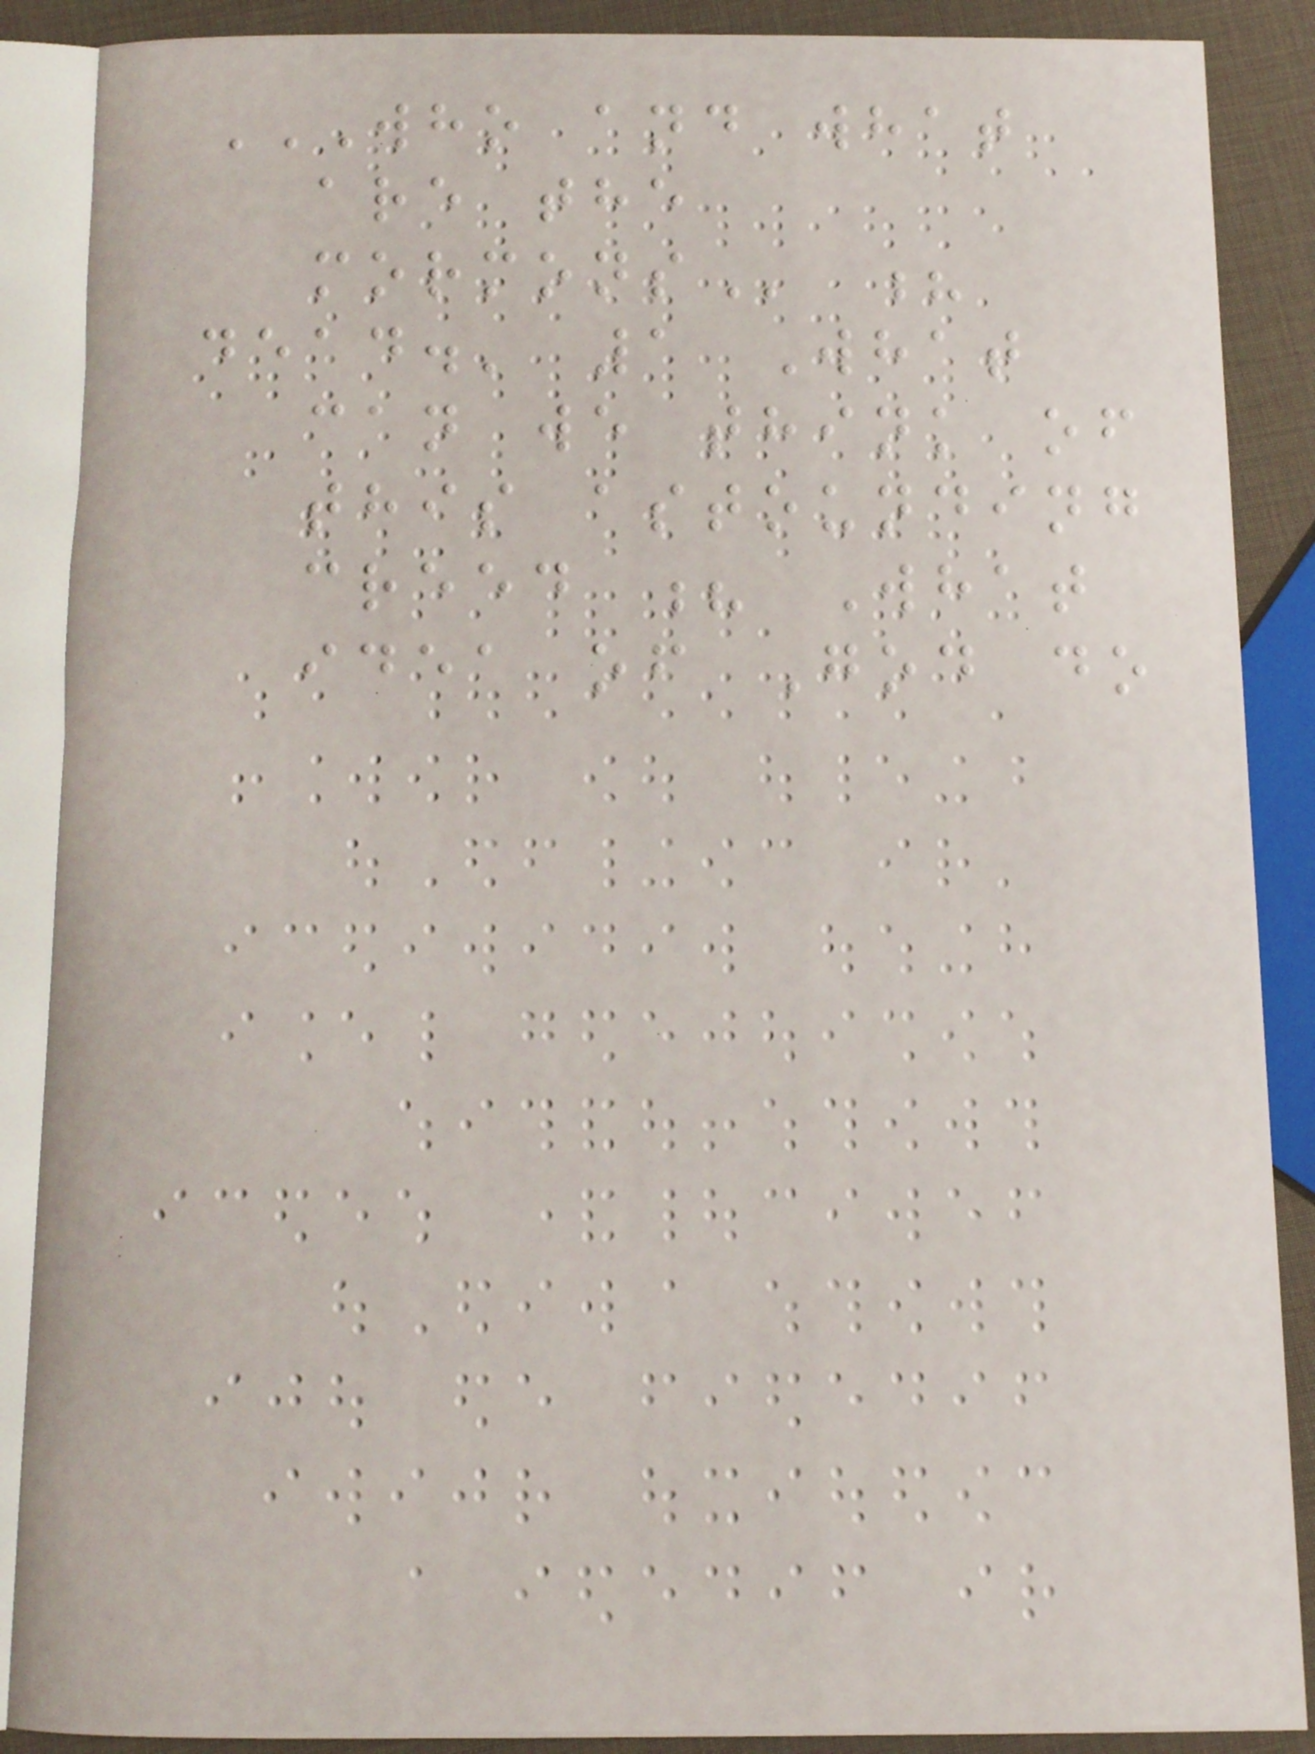WHO AND WHAT
ARE THE
MORMONS ?
dead.' 1 What
can we think of
this astounding
creed ? What
idea of God do
